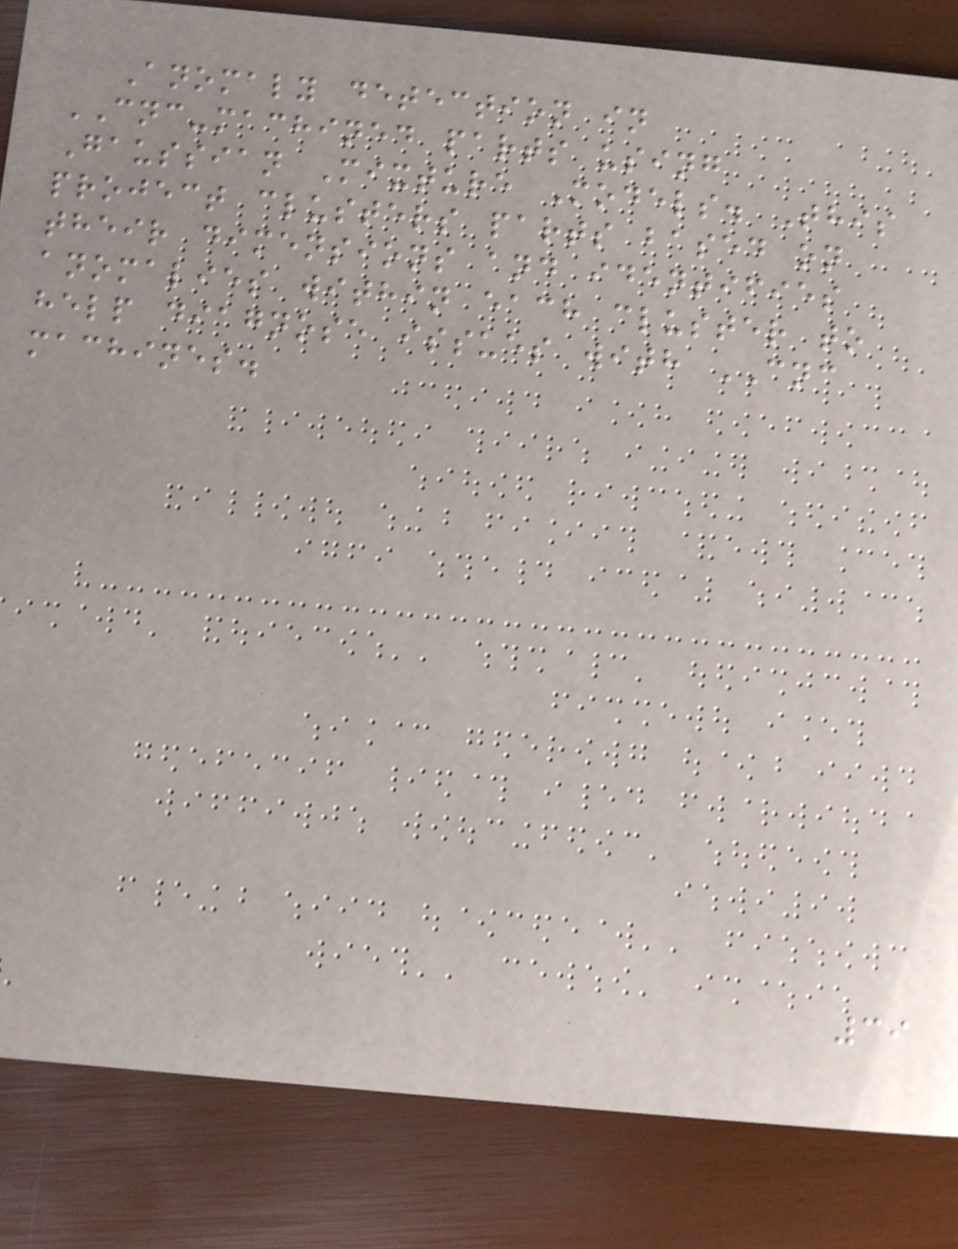Anomaly detection in
CNC-machined parts using
Gaussian Mixture Models. This
project clusters parts based on
their dimensions and identifies
anomalies within each cluster to
help diagnose issues with CNC
machines.
39
